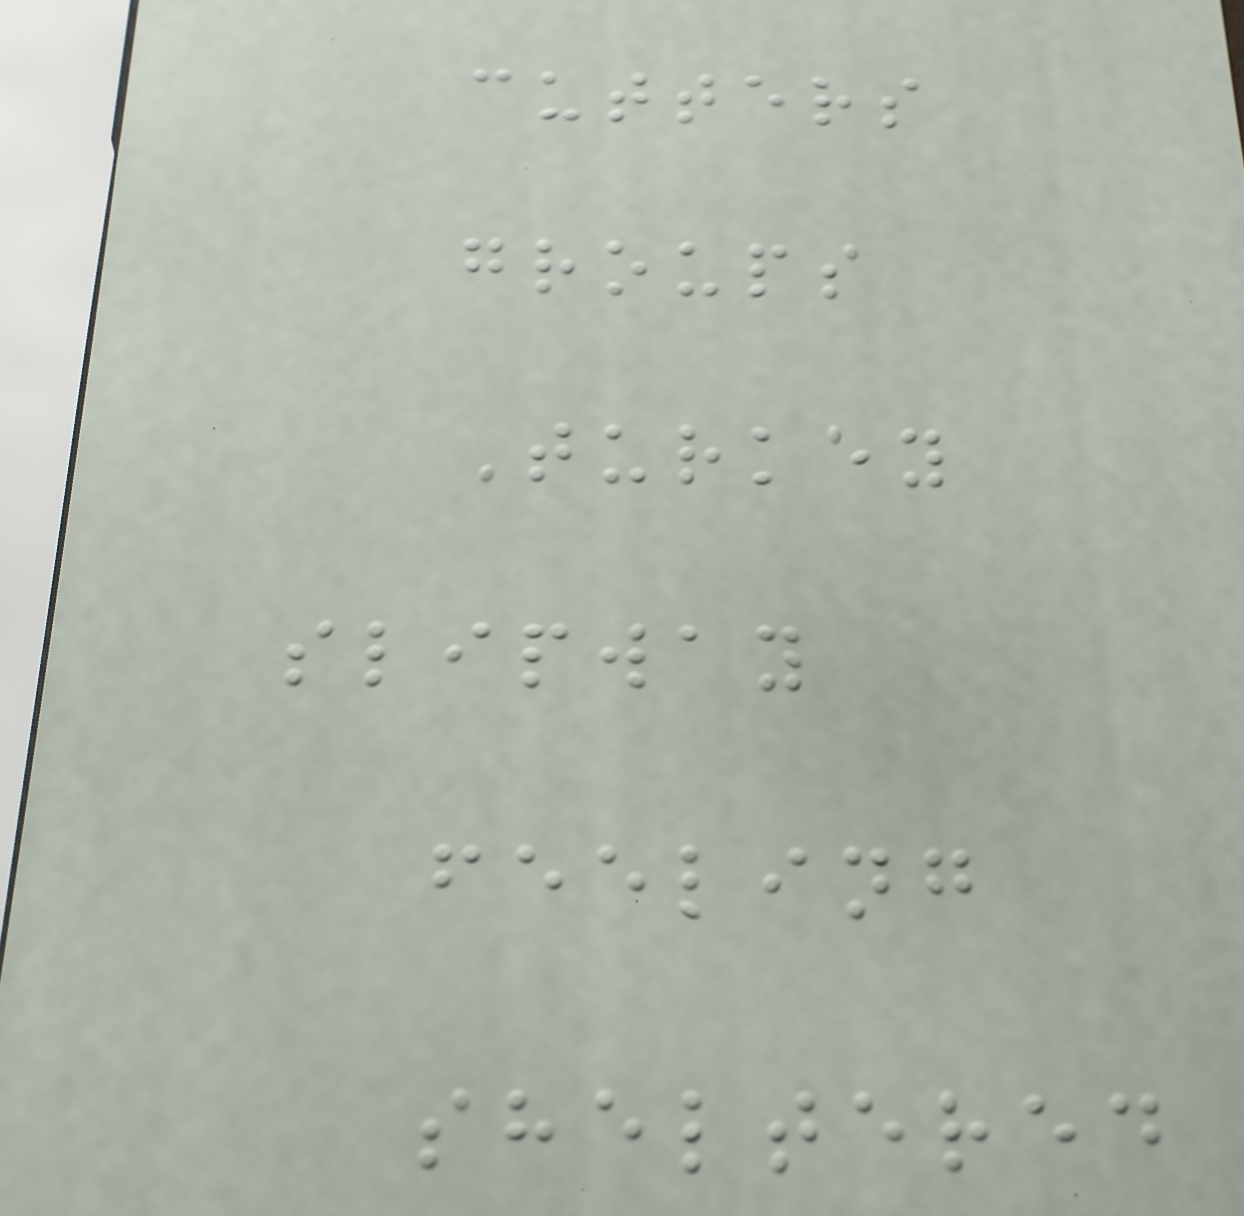cutters
groups
Turkey
slipway
feeling
sheltered
